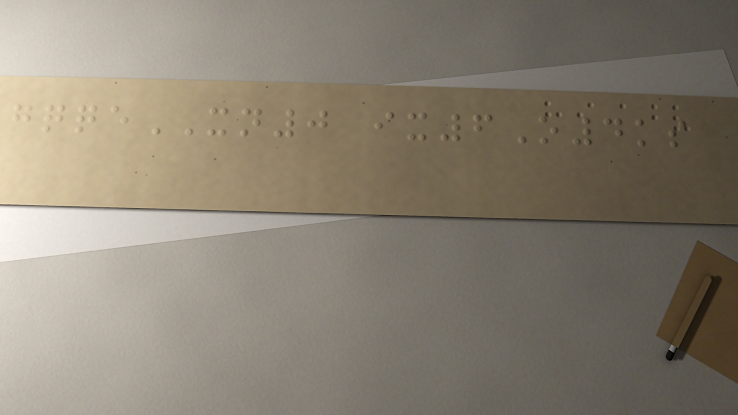gqqeXN0 ix6O4ks
